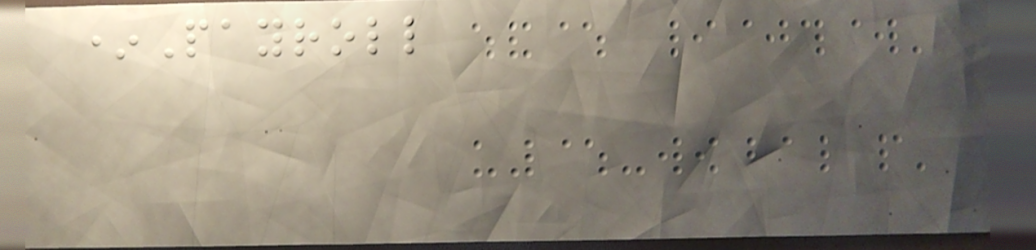*Payroll
